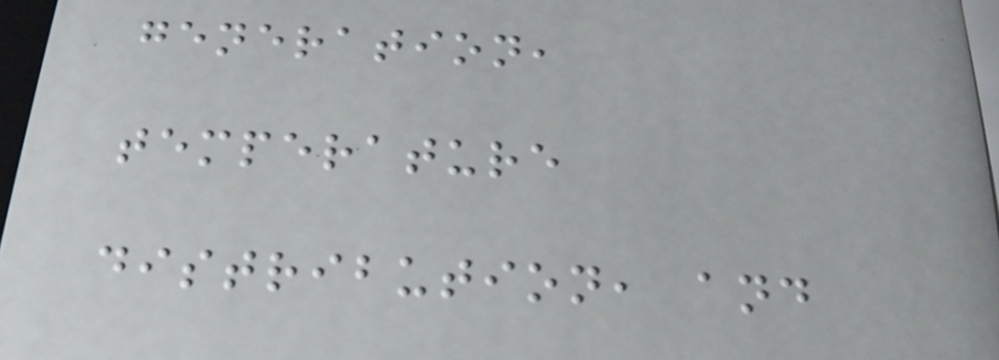generation,
temperature
distribution, and
